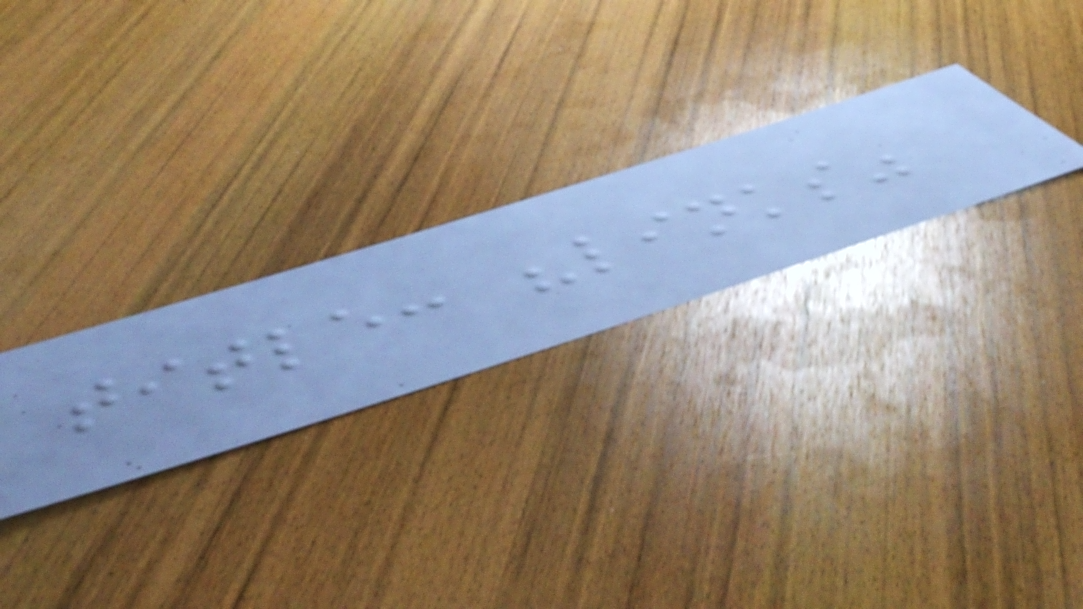title: "links"
